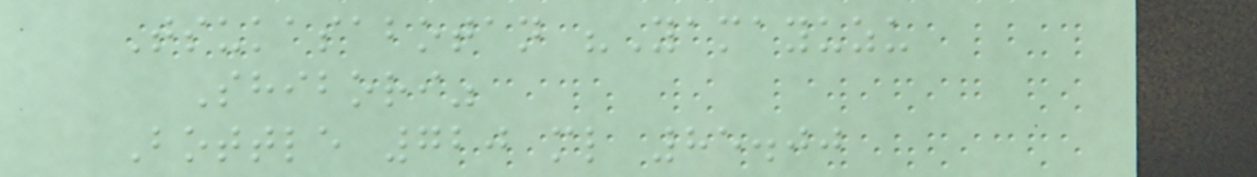Tsukasabotan "Yamayuzu
Shibori"
Bottle 720 ml 85.00
